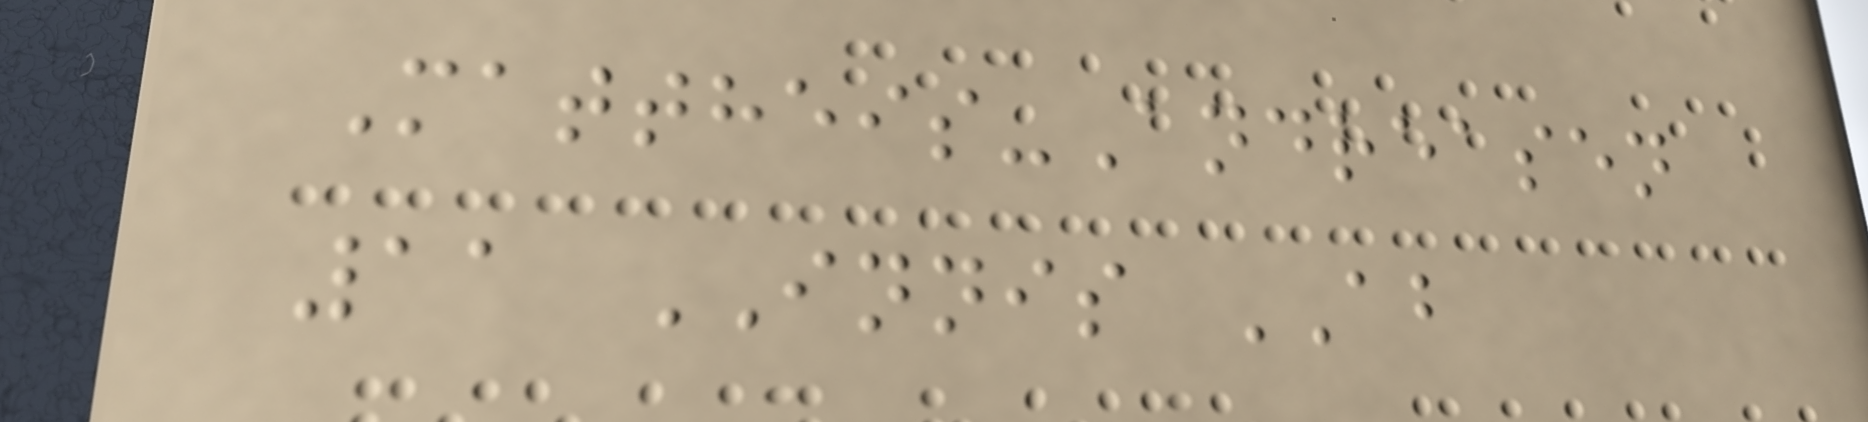Mattheis-Andreasen
11 INNIS AB
